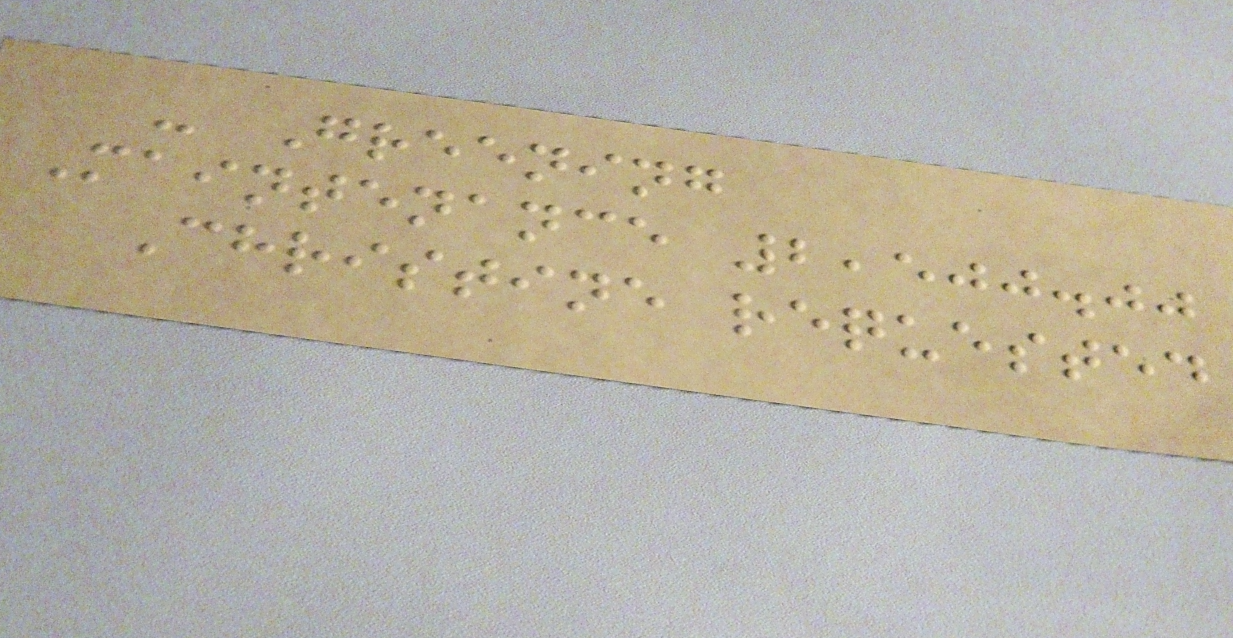- Greening
Maintenance 2,500.00
Christine requested
